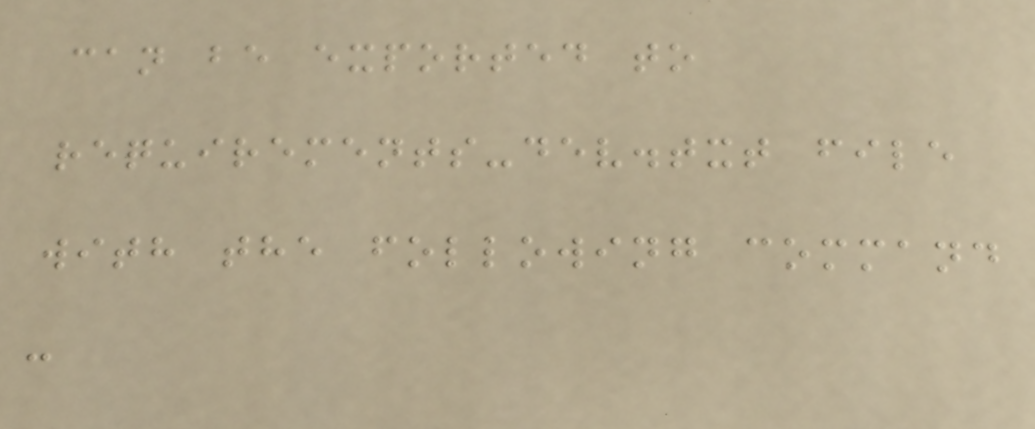can be exported to
requirements-dev.txt file
with the following command
:
